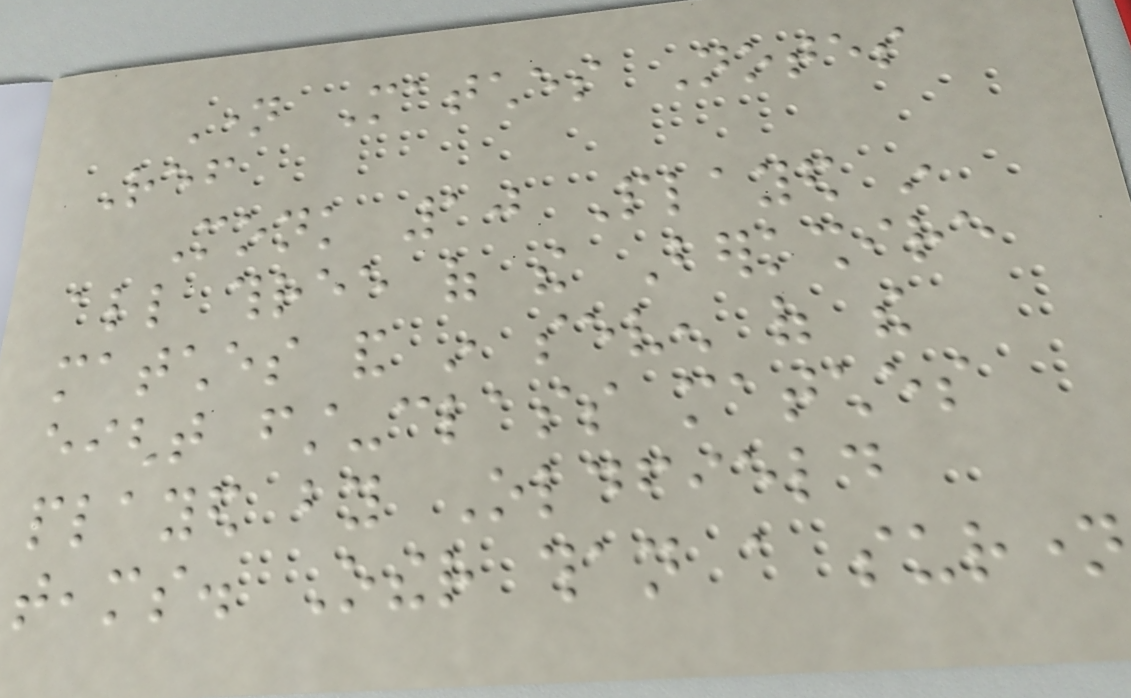Name Matches Notes
Ref
Monk 10 Played in
all three of the Berkshire
matches and in seven of the
eight first-class matches
played by Oldfield
teams. Other than a surname
